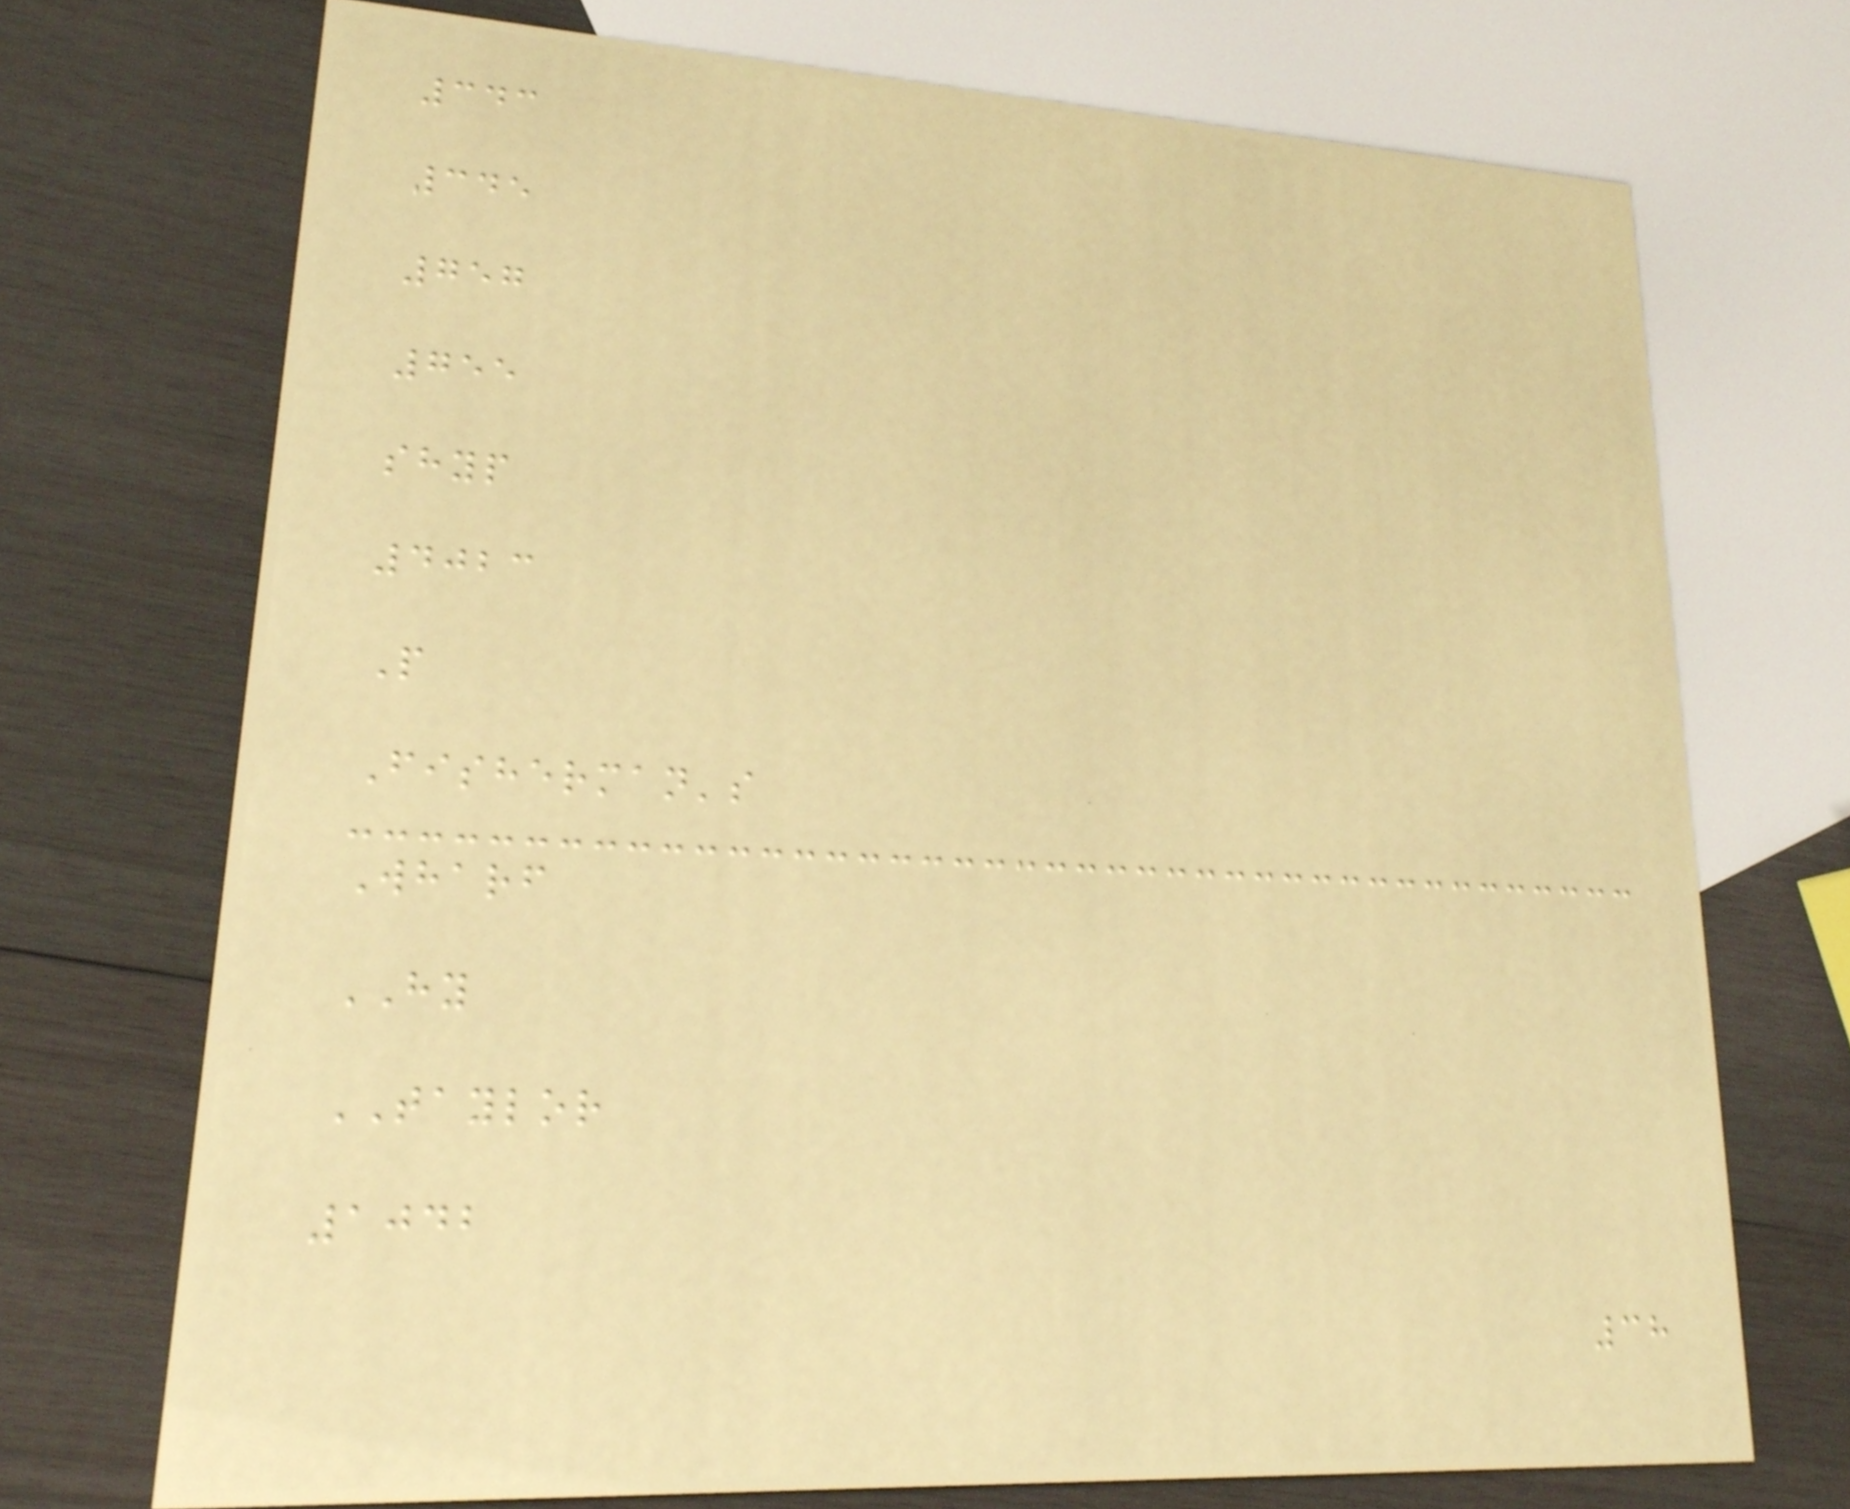343
345
757
755
shyp
4023
P
Fisherman's
Wharf
HY
TAYLOR
1042
38
